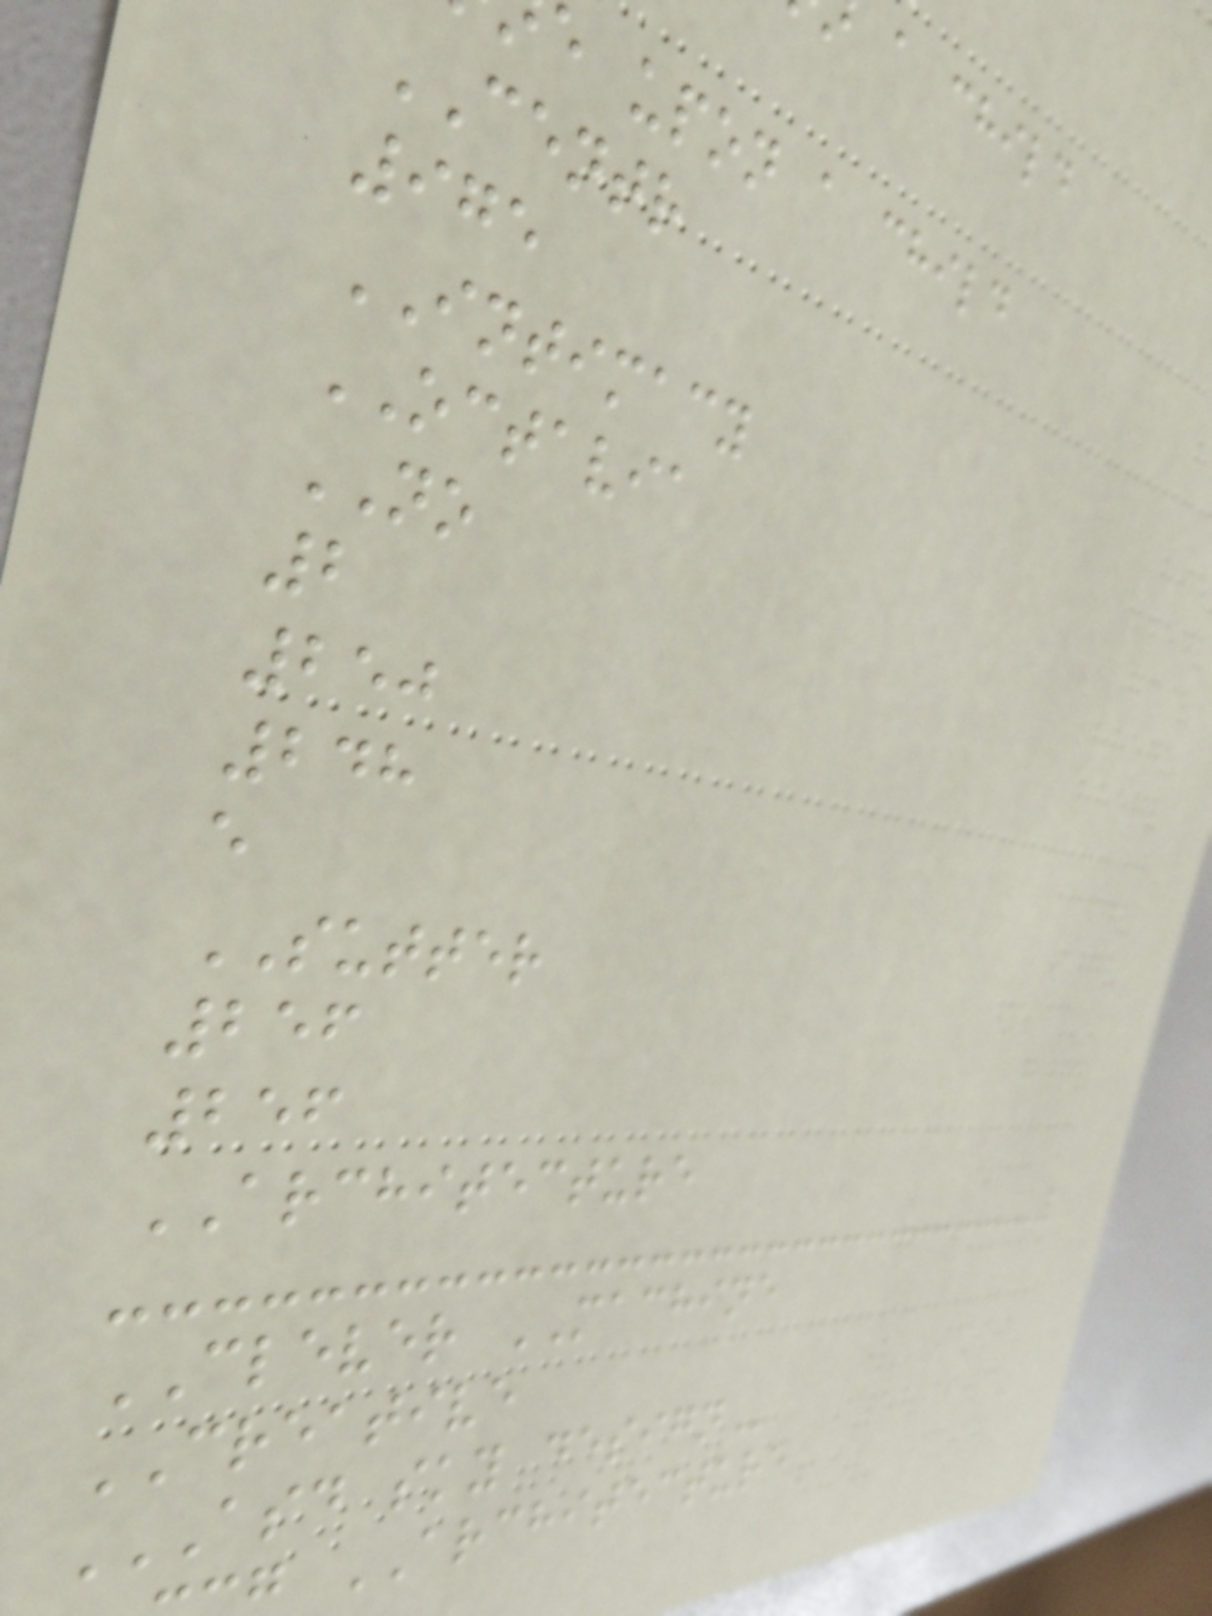a child
e upon a child
CENTR
975
INTIMACY
OCTAVIA
NO
2
250
248
e
SUTTER
256
256
ARCHITECTURE
CLEVER MACHINE
CREATIVE
ASD SKY DESIGN
ARCHITECTURE
